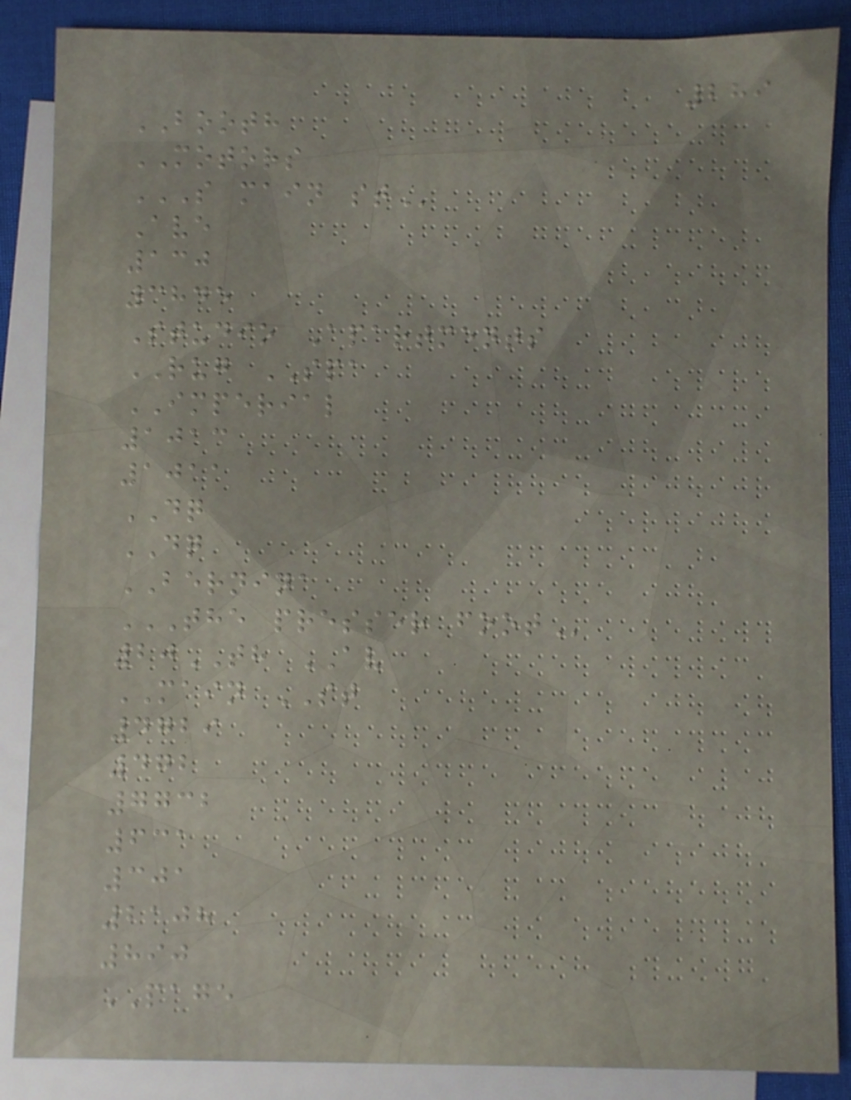289
BOOTH
MOTORS
S MAIN ST
Ave
130
3845
Studio Apartments
RUG SPA
IMPERIAL
1013
1011
DQ
DQ
BERNINA
THE PRESSER FOOT
20TH AV
MAIN ST
4729
472
7732
631
301
2108
890
PAGE
